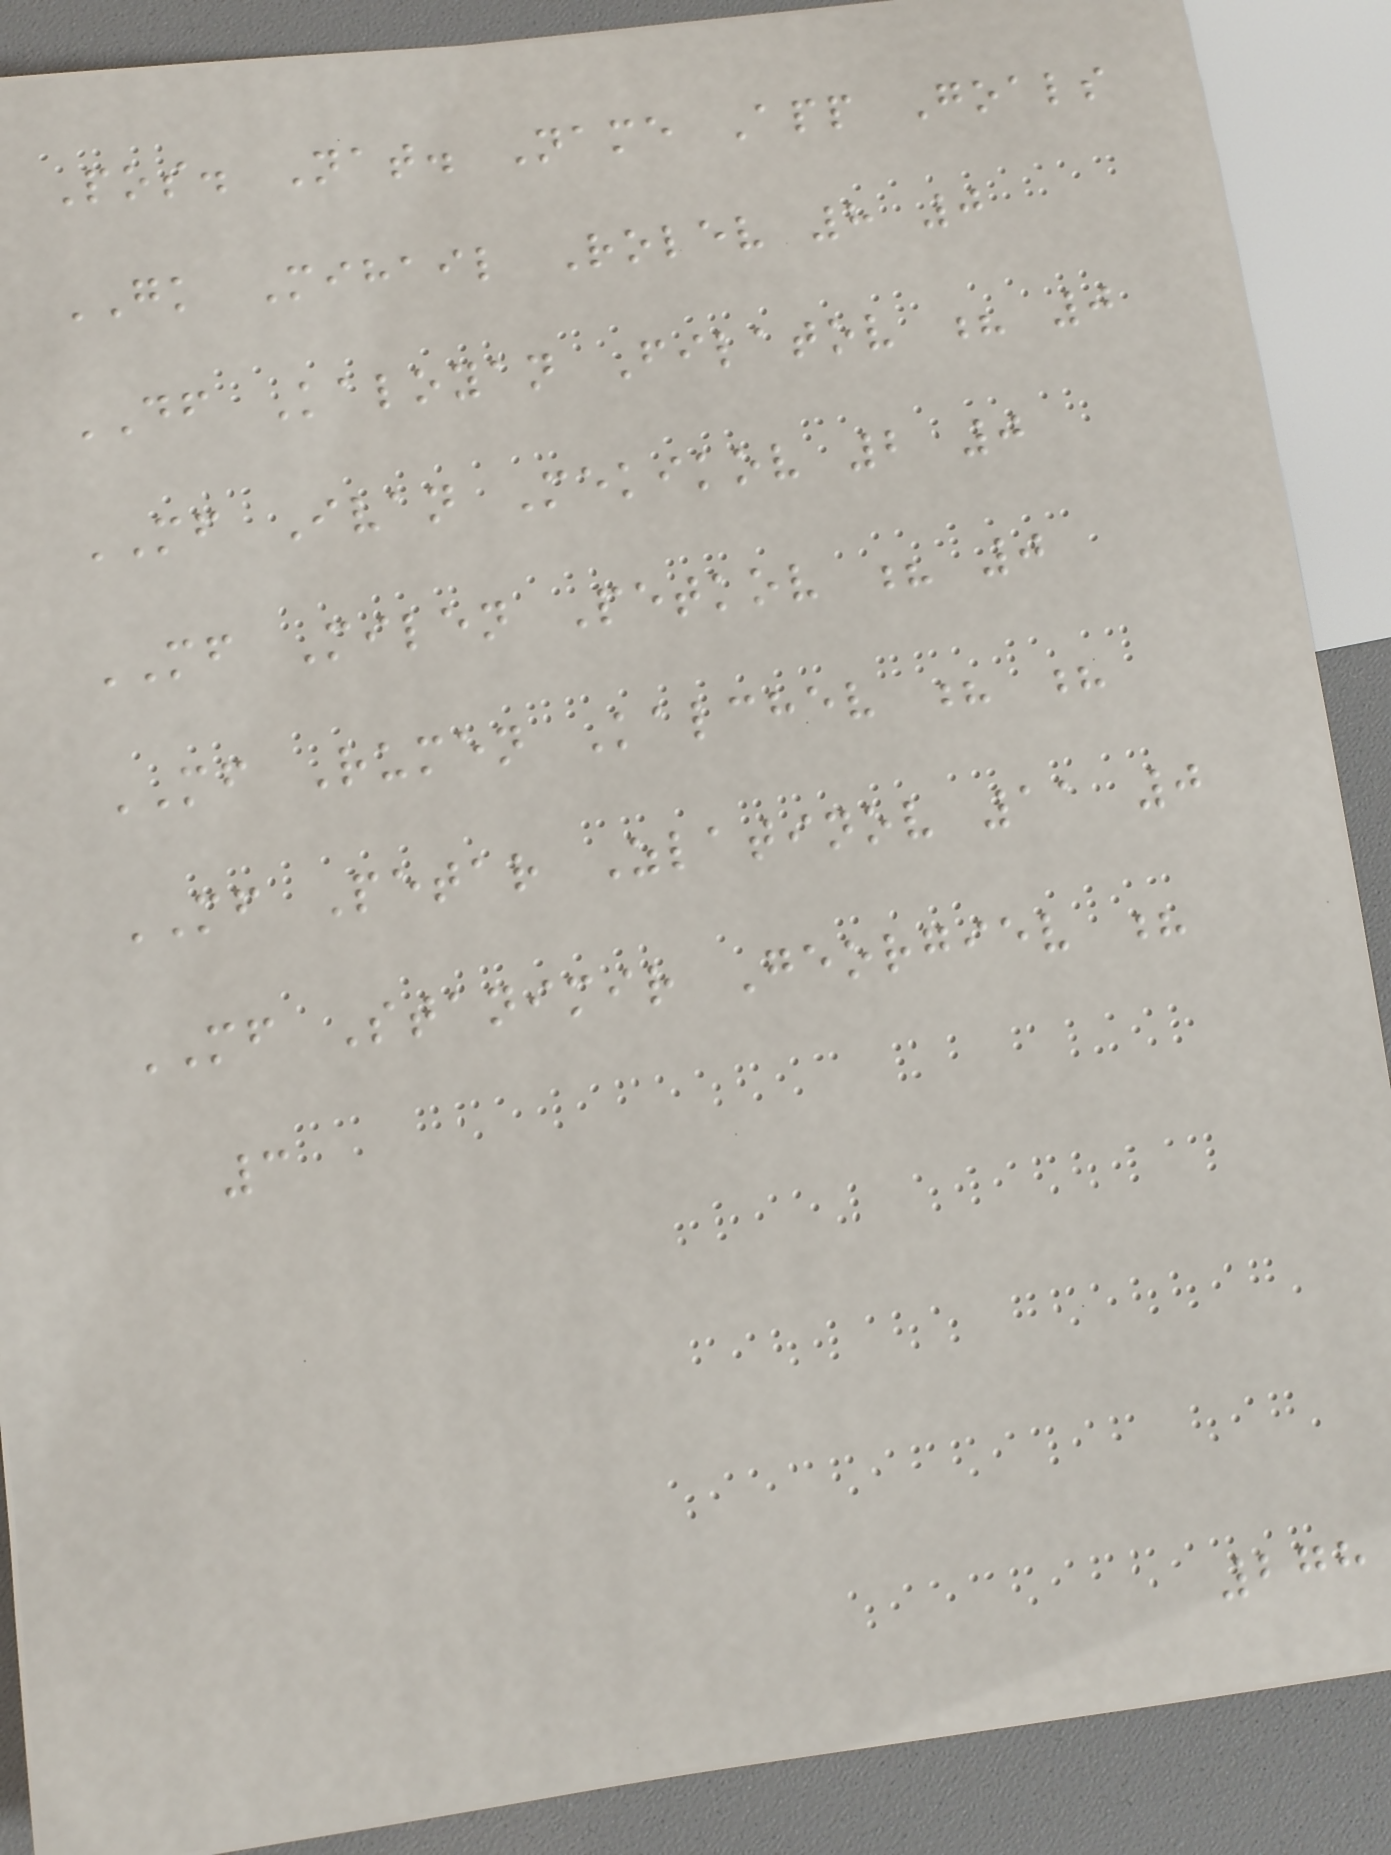Pos. Nat. Name App Goals
GK Mihail Rolev 8 0
DF Kaloyan Filatov ? 0
MF Ivan Mekikov 2 0
MF Milen Petkov ? 0
MF Rumen Kalchev ? ?
MF Petar Zlatinov 11 0
MF Stanimir Georgiev ?
3
278
